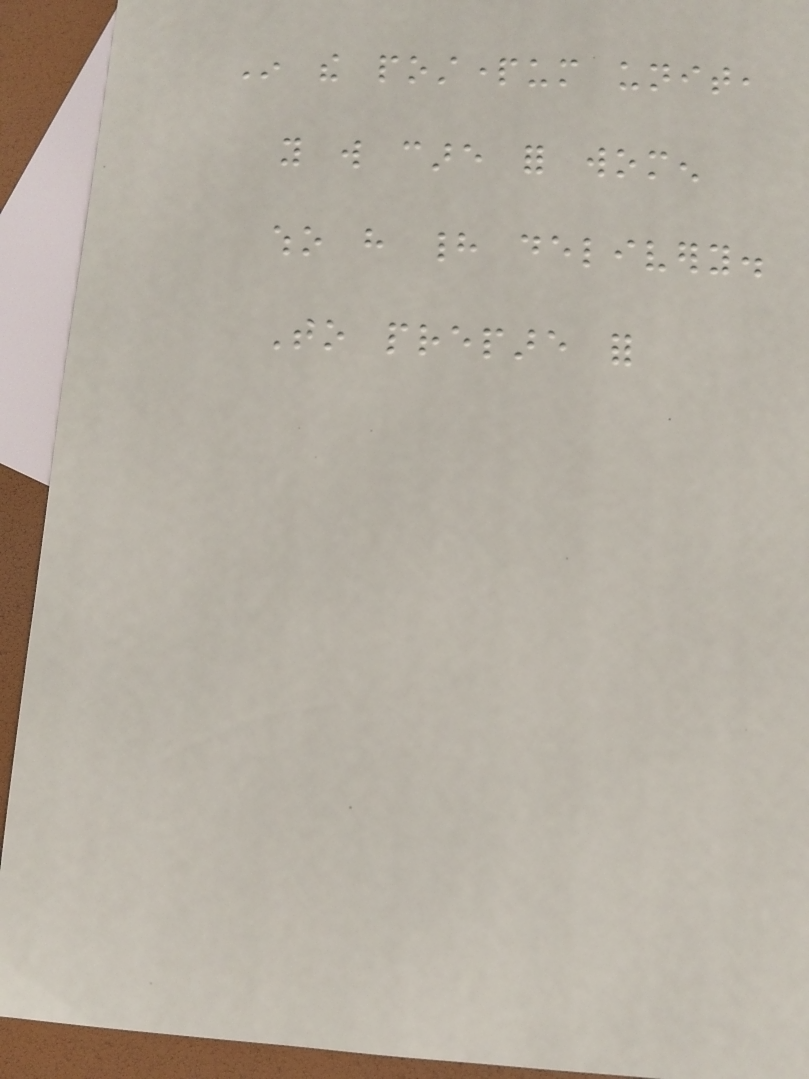In the postpartum unit,
you will care for women
who have had delivery.
To prepare for
